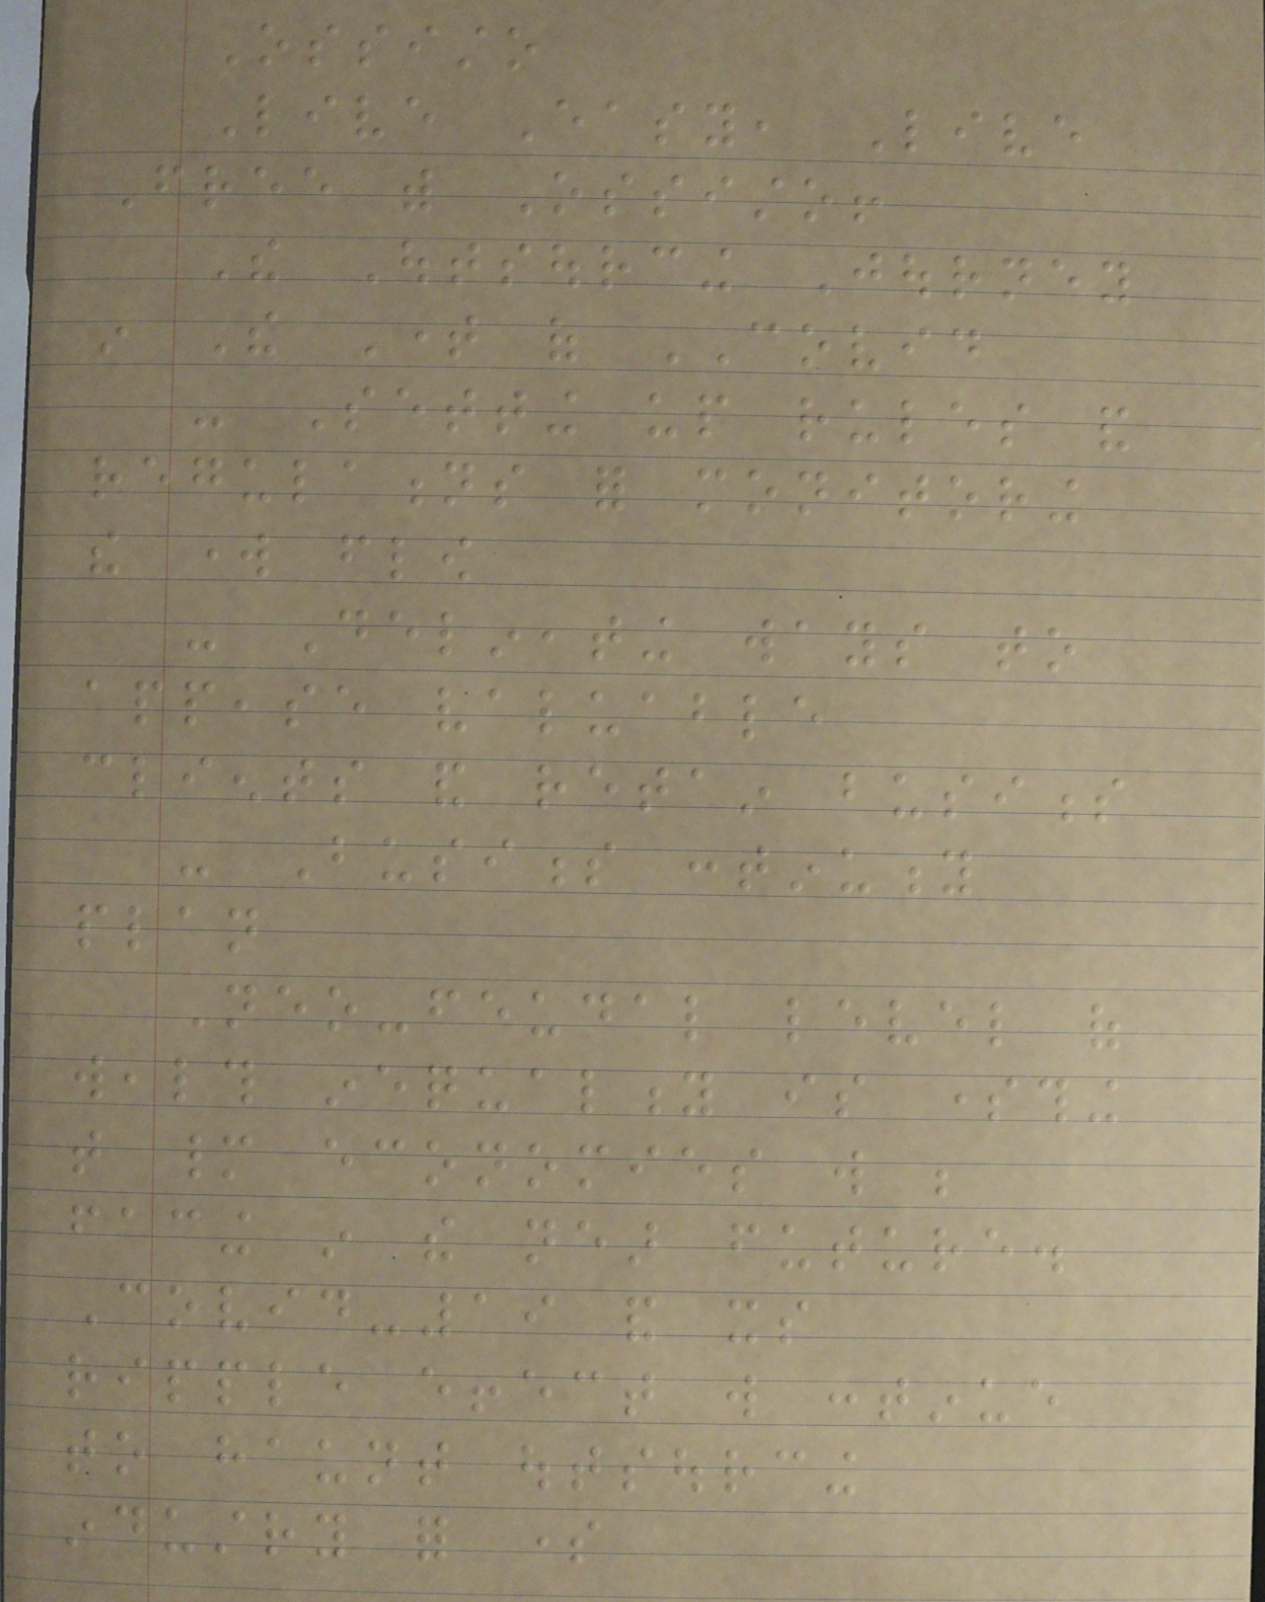Ossisto
Live Easy, Live
Free with Ossisto!
The Outsourcing Journey
in The Time of COVID
- Setting up rules and
regulations for monitoring
the work flow
- Delineating ways to
appease valuable
clients and retain business
- Business continuity
plan
Neo-feudal level of
wealth inequality is something
that many economies will be
facing in the near future.
Covid-19 and its
ripple effect will continue
to haunt outsourcing
industry for some
